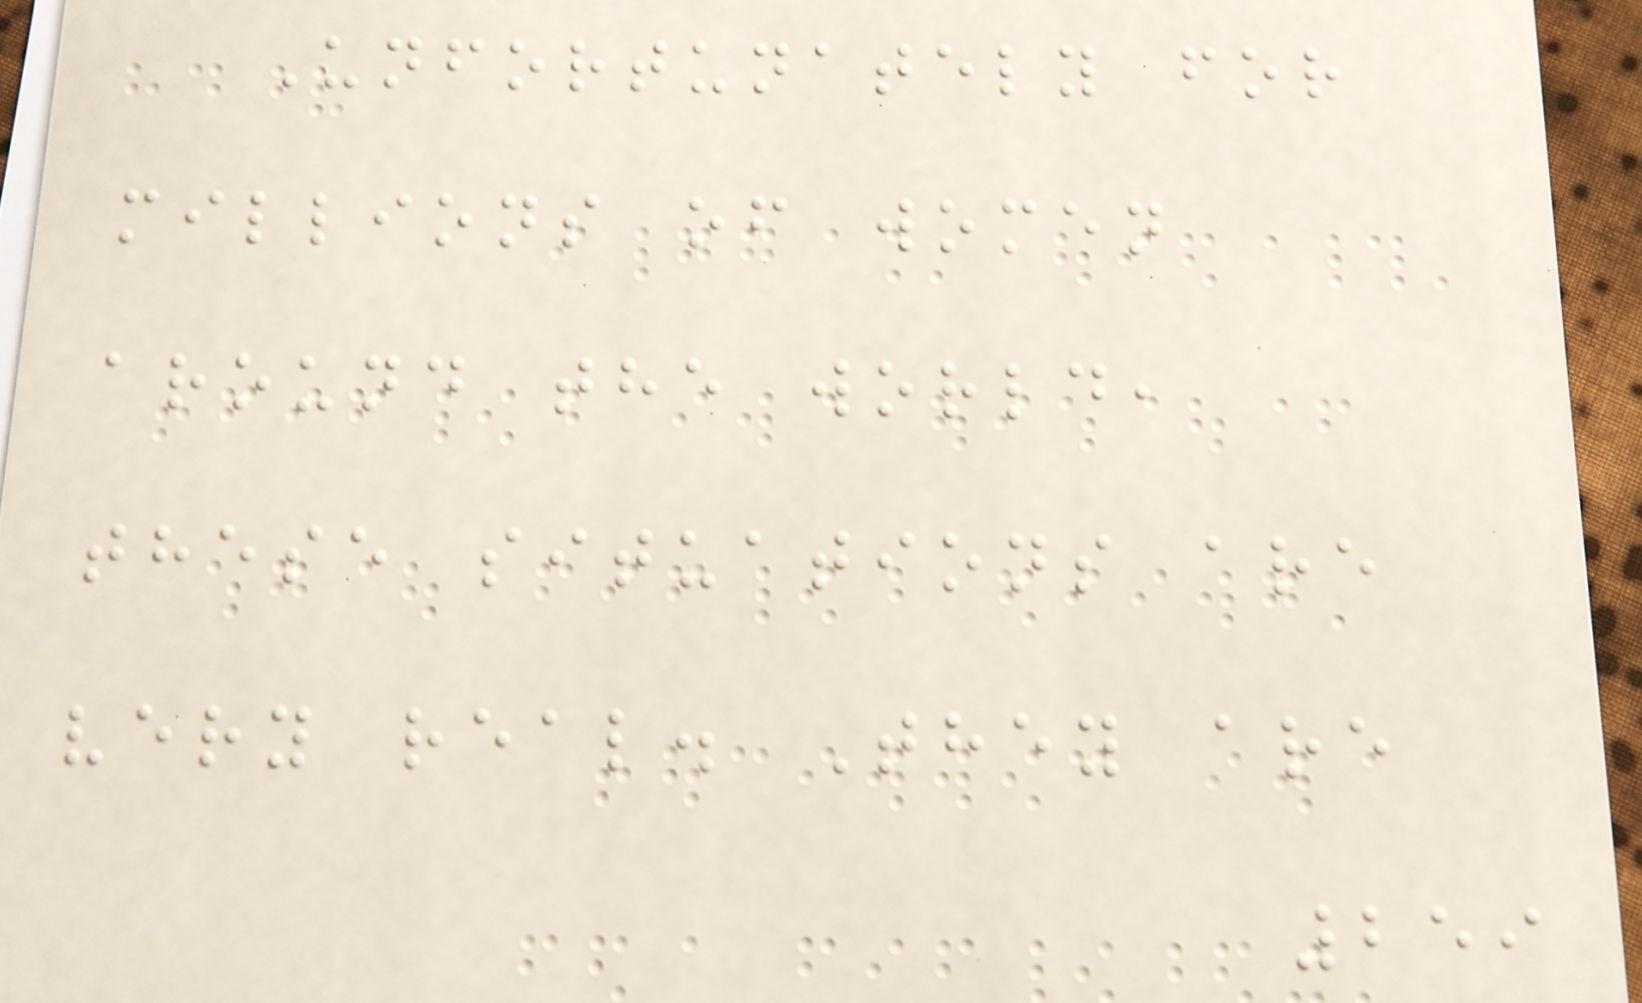Unfortunately for
millions of women
around the world,
these situations are
very real. They are
259
